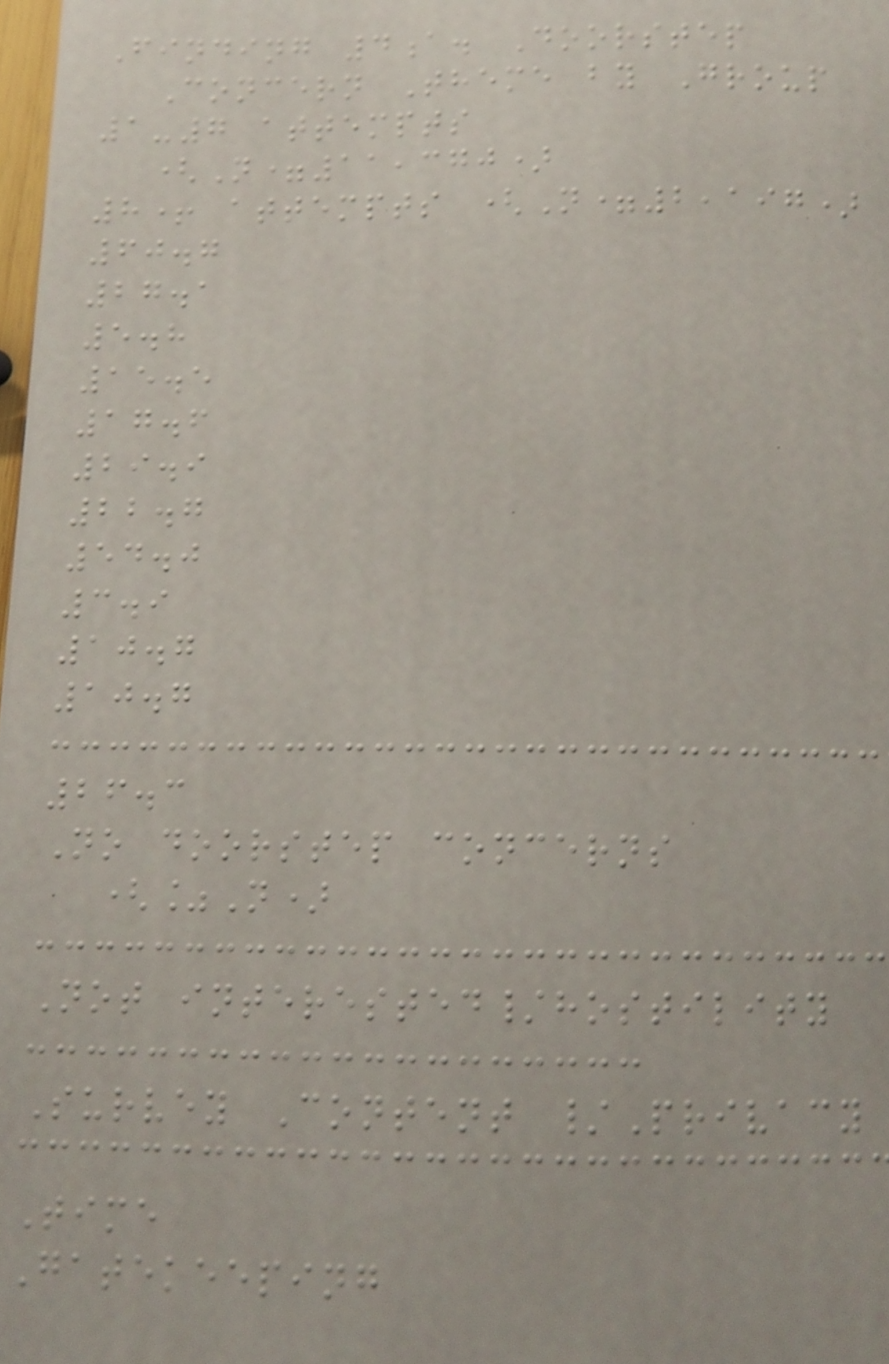Finding 4a. Doorstep
Concern Theme by Group
1-7 attempts
(N=11,370)
8+ attempts (N=2,197)
60.7
27.1
5.8
15.5
17.6
29.9
22.7
54.0
3.9
10.7
10.7
26.3
No doorstep concerns
(%N)
Not interested/hostility
Survey Content /Privacy
Time
Gatekeeping
